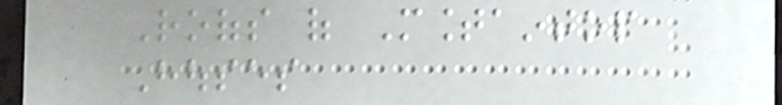Roofs of Mountaintop
Houses
